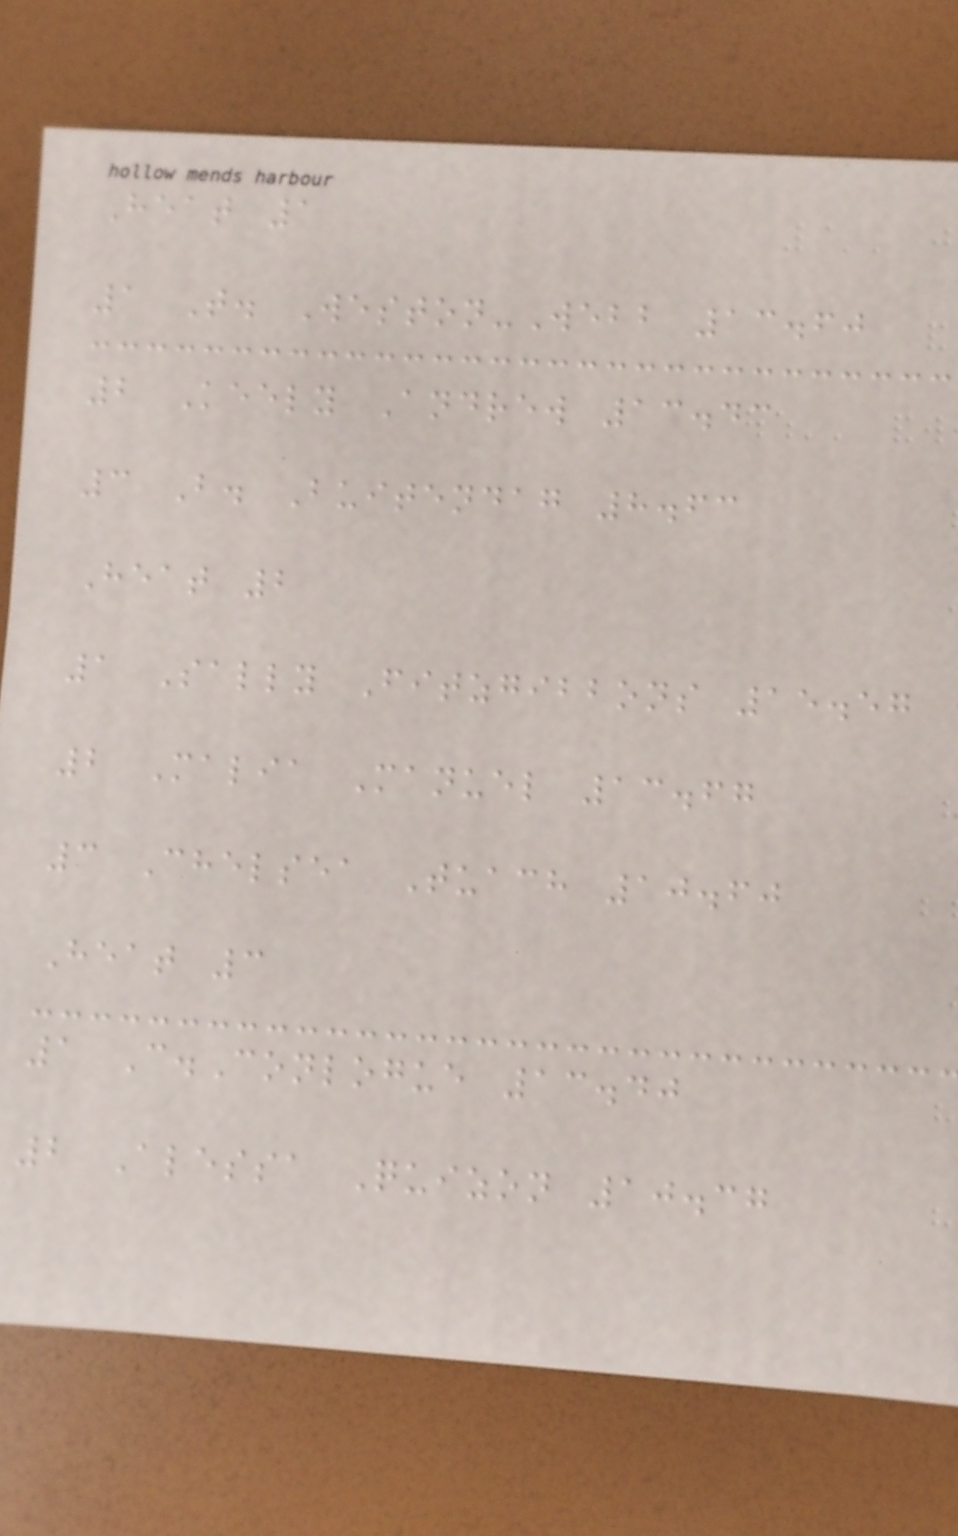Heat 1
1 T. Weston-Webb 13.60
2 Keely Andrew 13.43
3 B. Buitendag 8.63
Heat 2
1 Sally Fitzgibbons 15.57
2 Malia Manuel 13.67
3 Chelsea Tuach 10.60
Heat 3
1 C.Conlogue 13.40
2 Alessa Quizon 10.37
